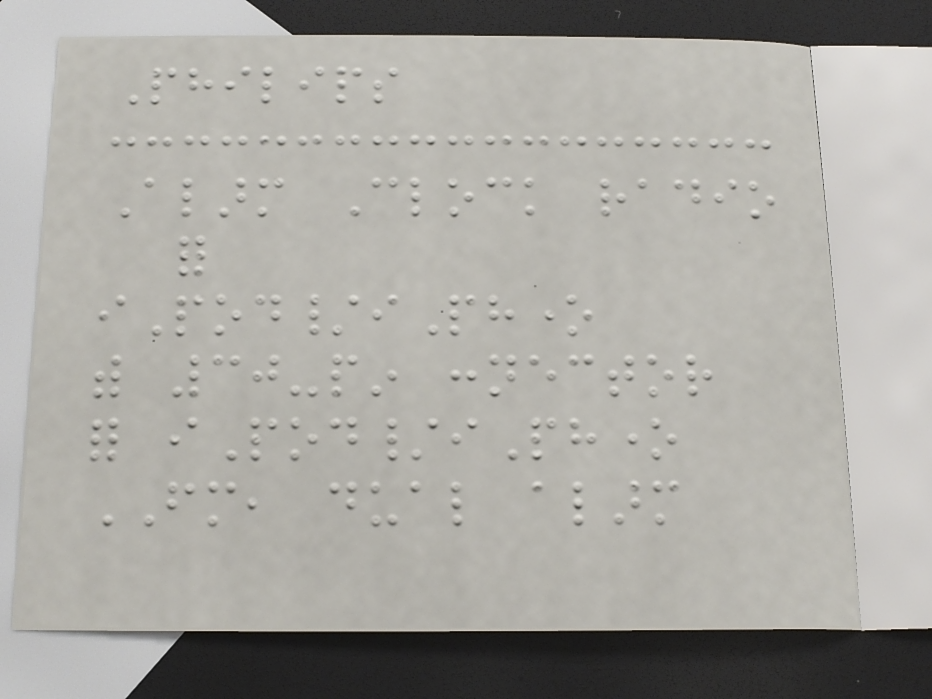Philips
Alarm Clock radio
for
iPod/iPhone
with 30-pin connector
for iPod/iPhone
FM, dual alarm
